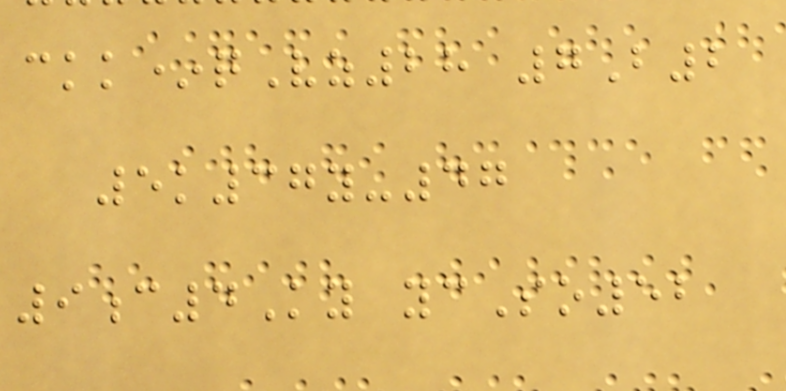ckk*qVz28 7B2
5k37y-47
9c4Ky ycSo52
